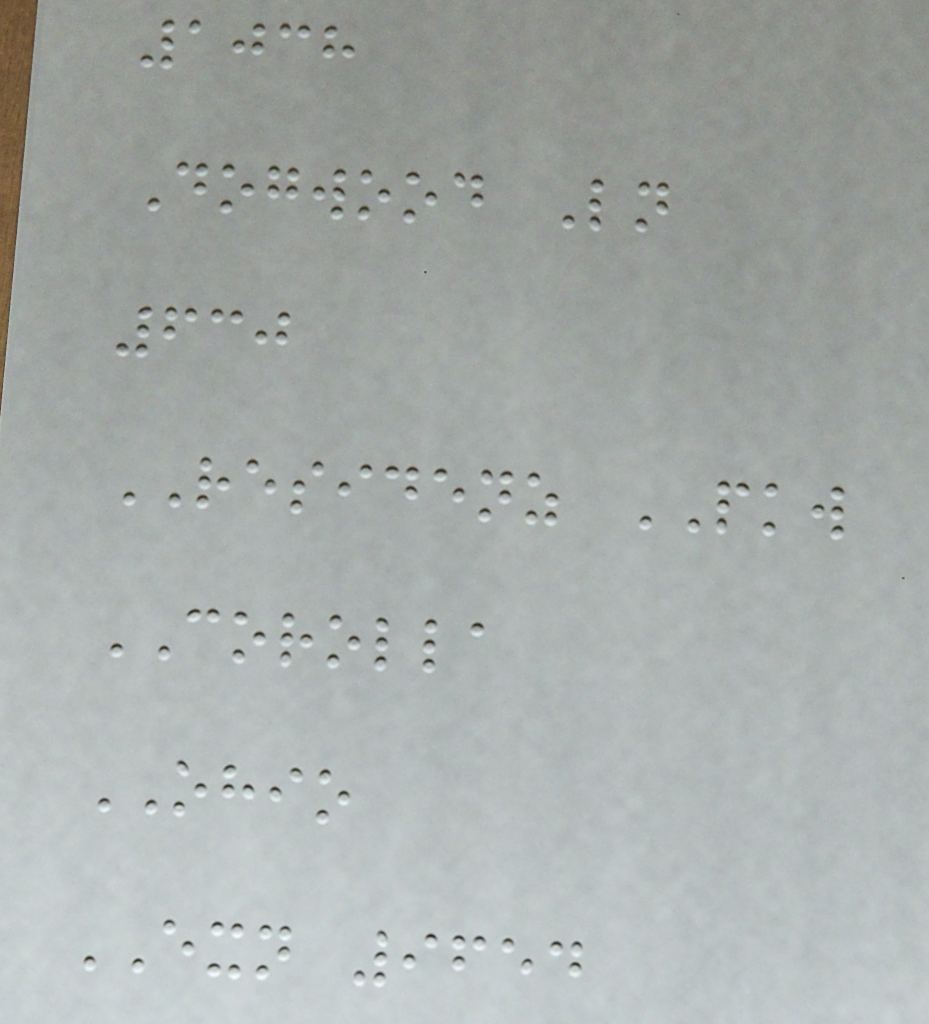1038
Dogwood Ln
630
RESIDENZ PKW
COROLLA
OHIO
EXN 9654
